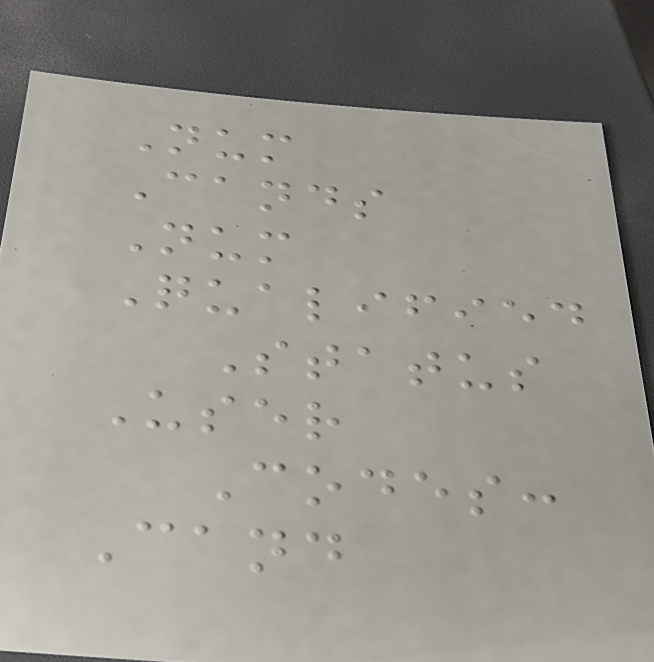Num
Cands
Num
Qualified
Status
User
Codes:
Cand
